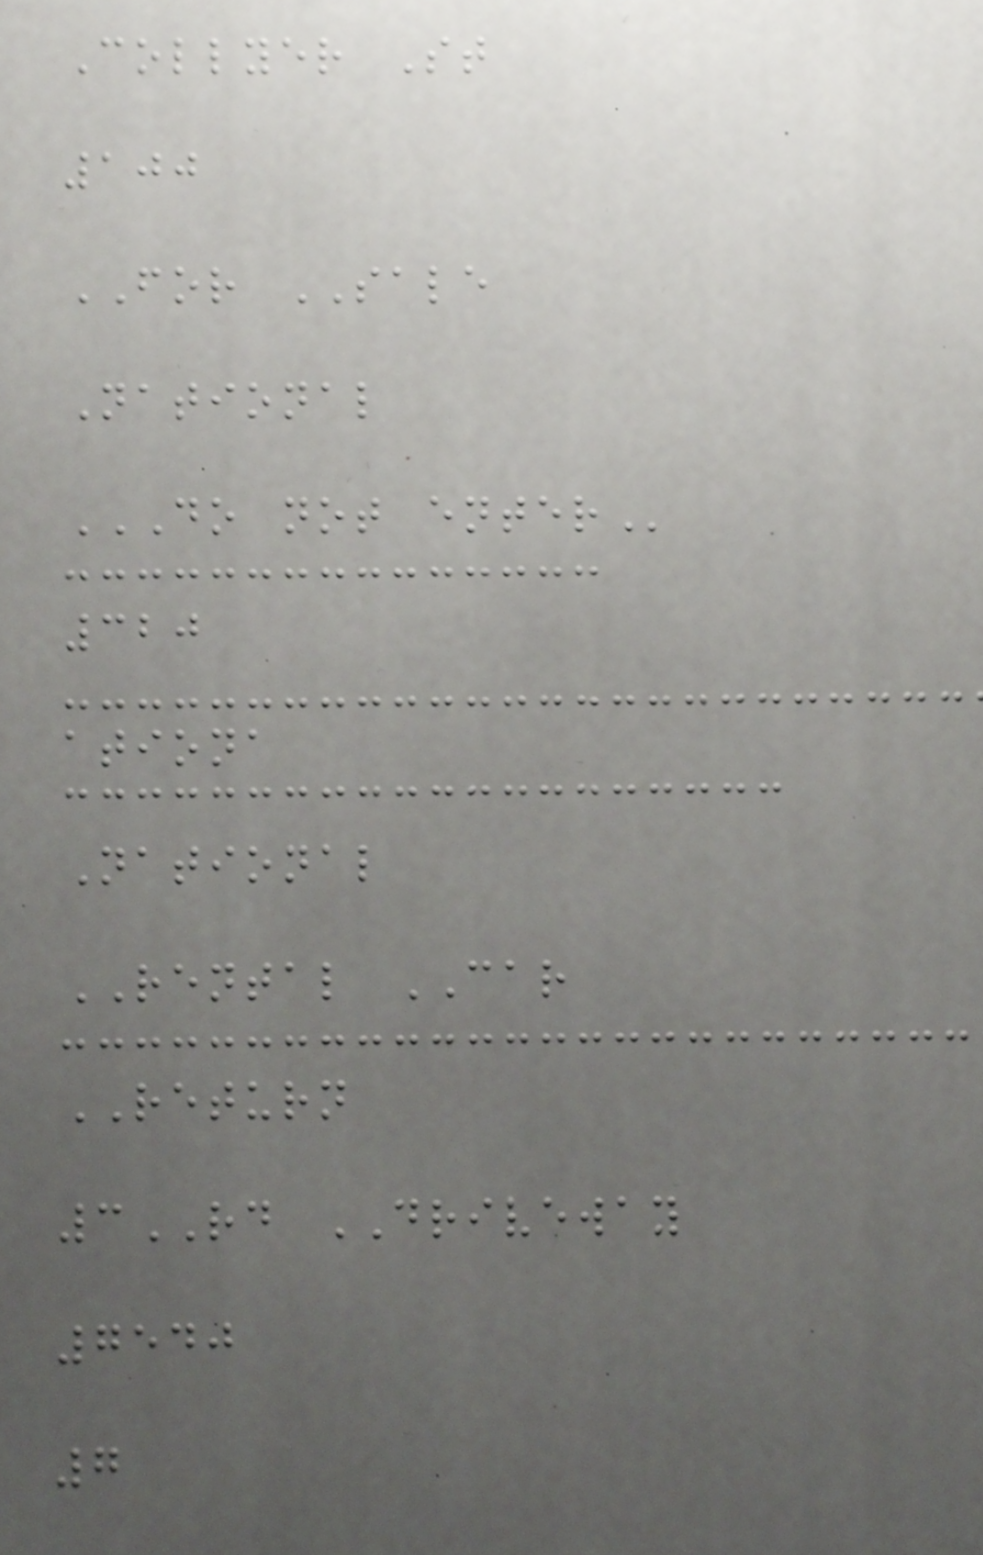Collyer St
100
FOR SALE
National
DO NOT ENTER
320
ationa
National
RENTAL CAR
RETURN
3RD DRIVEWAY
7540
7
